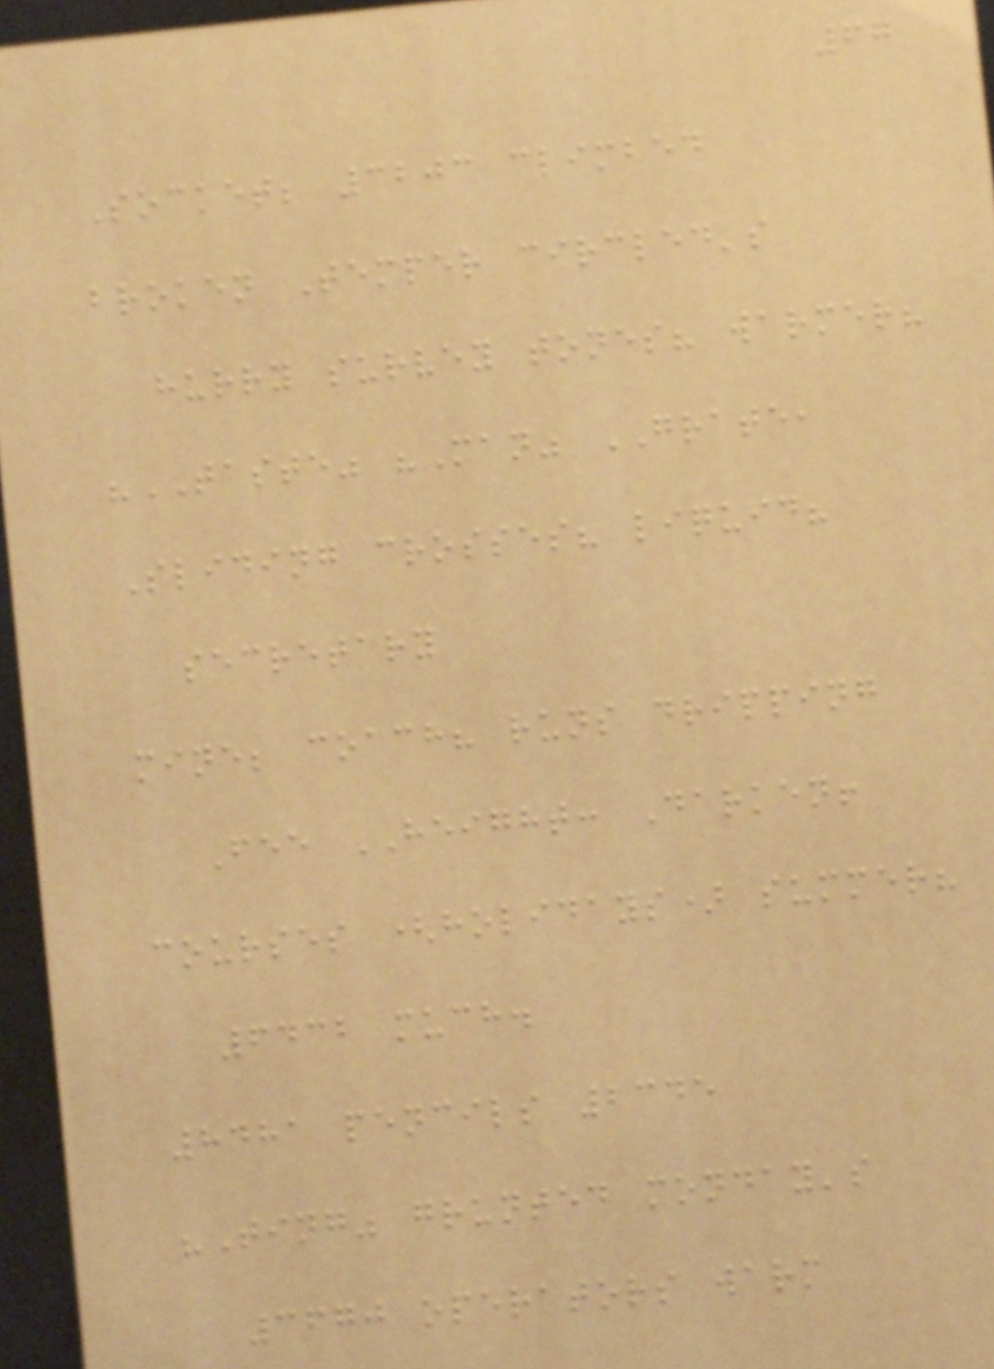67
Socket; 3203 climbed
broken Temper circled's
hurry survey tones? warmer?
"TASTE" "Man" GRATE,
Sliding crosses? liquid?
secretary
mine; coach? runs dripping
Fee HEIGHT: Darken!
courses (holidays) summer?
6432 much.
8481 pencils 2345
"Ting" grunted monday's
3670 operators warm
